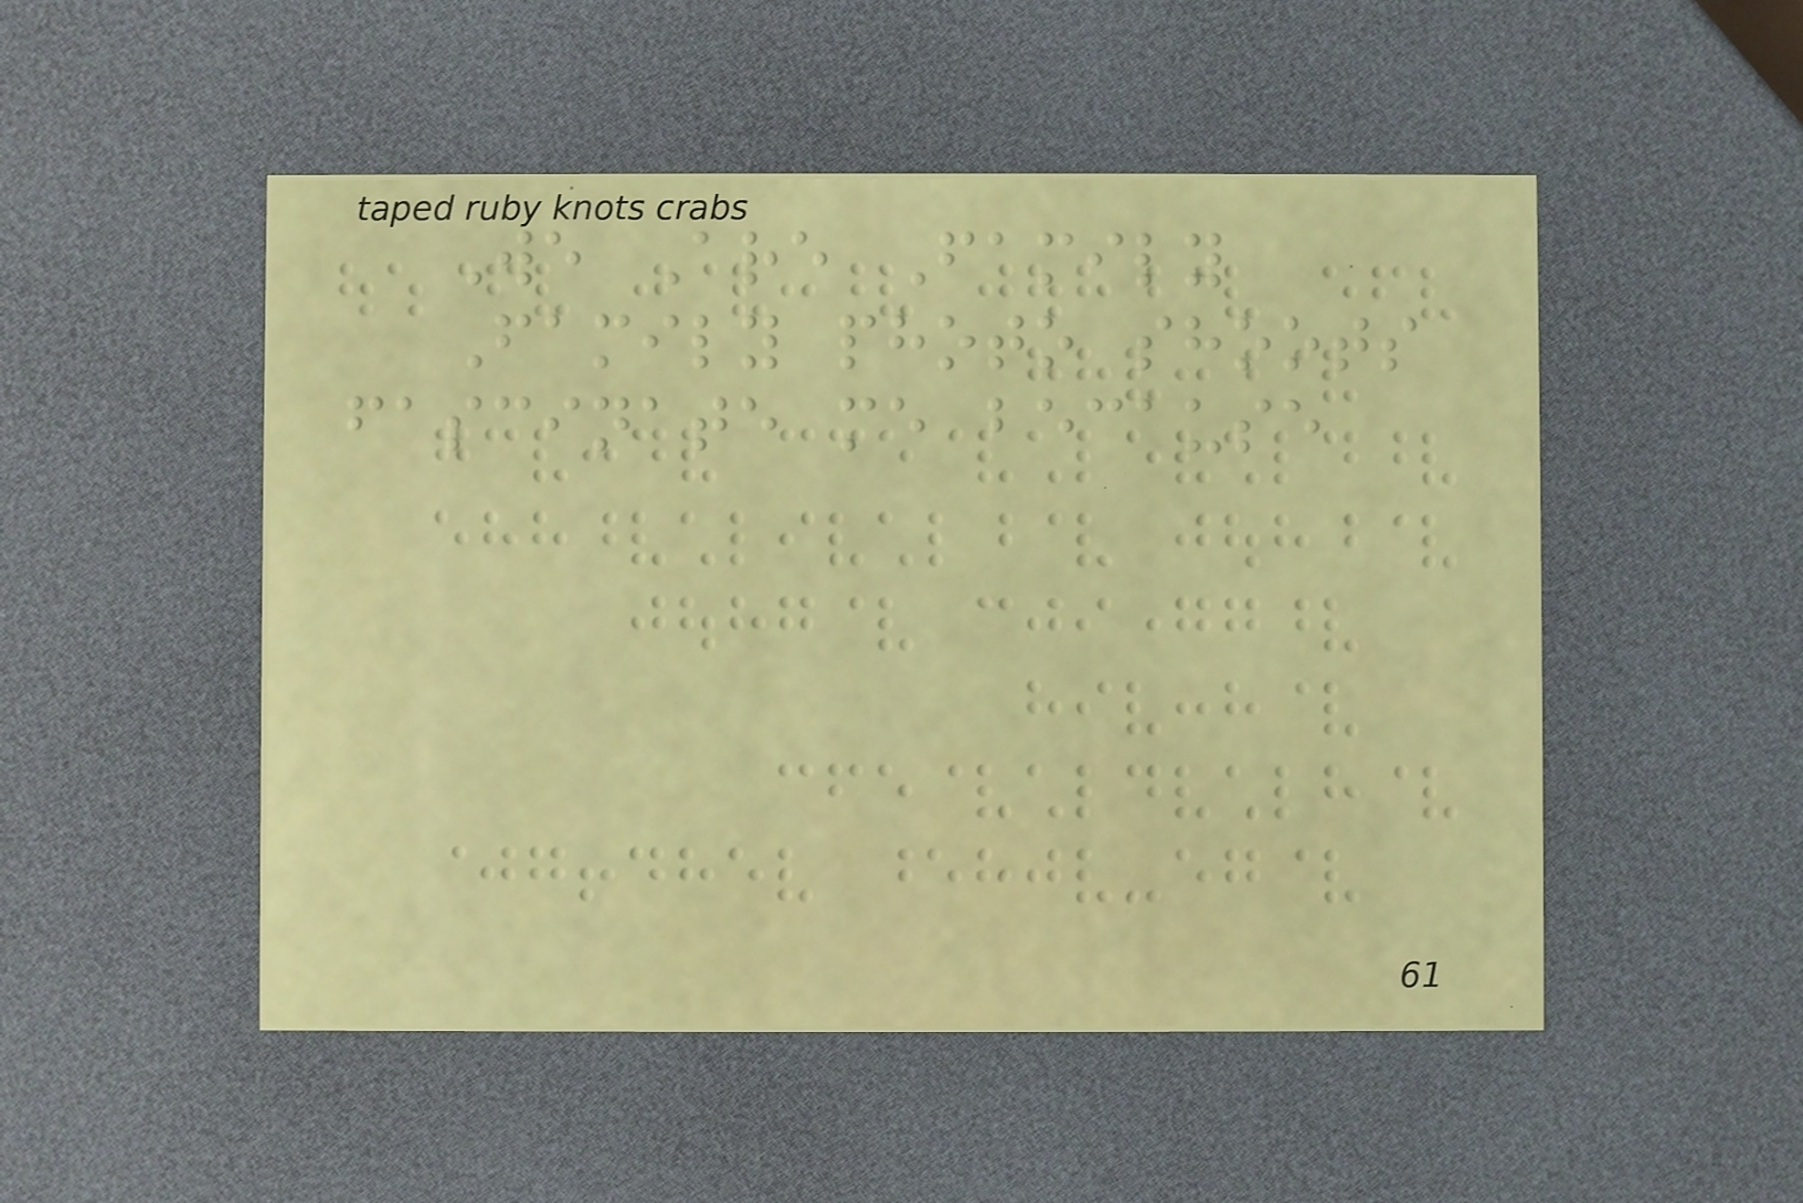We Are Family
Family photo shoots
fascinate me because
